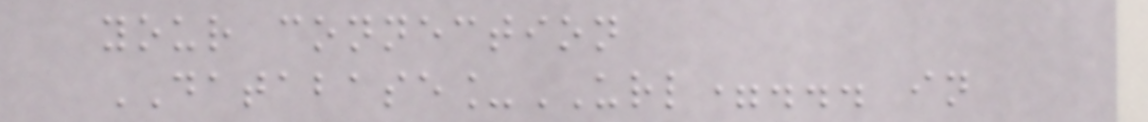your connection
DATABASE_URL=... in
